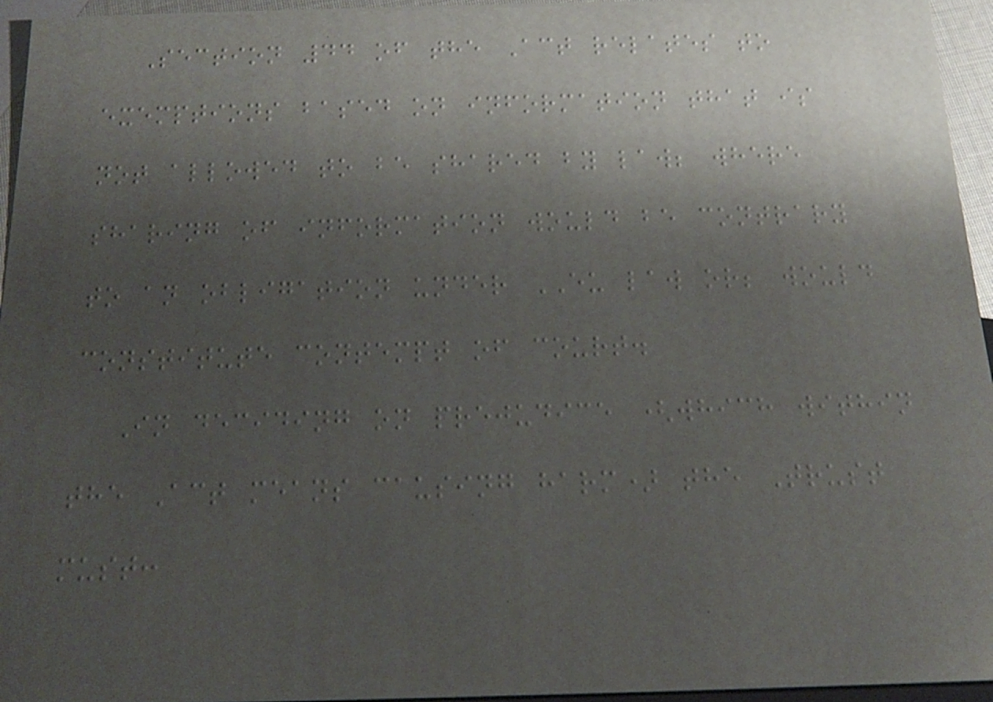Section 44 of the Act relates to
exemptions based on information that is
not allowed to be shared by law; where
sharing of information would be contrary
to an obligation under EU law or; would
constitute contempt of court.
In deciding on prejudice (which within
the Act means causing harm) the Trust
must:
